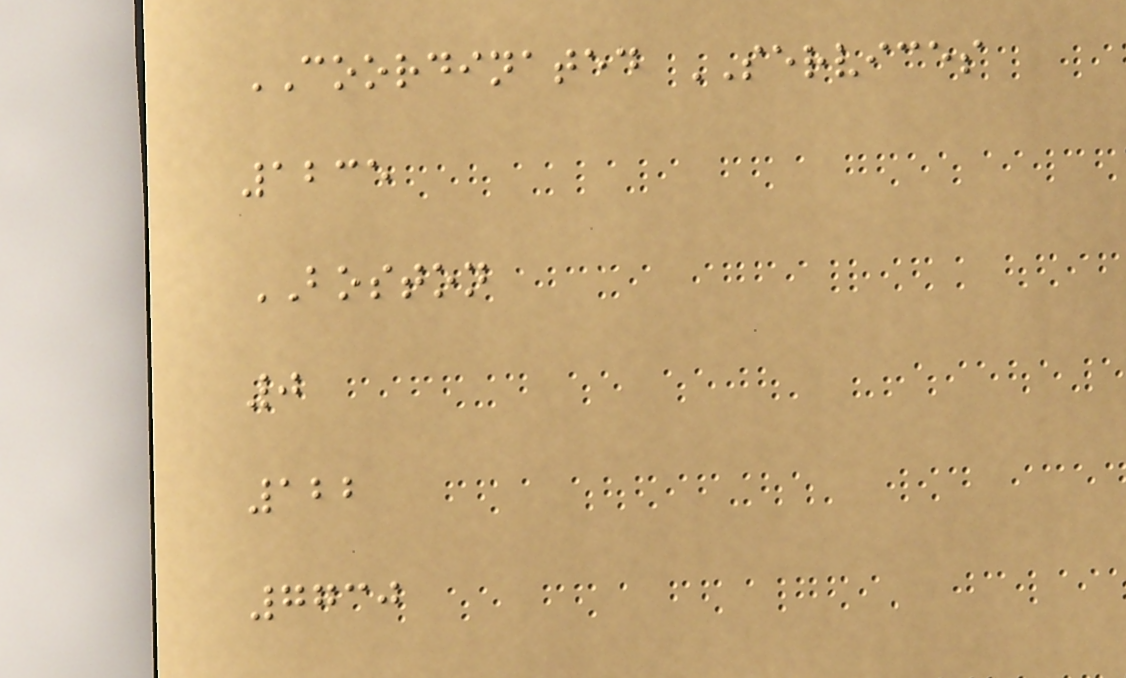COORDINATED SERVICES
1235
BOSTON
0
122
7730
